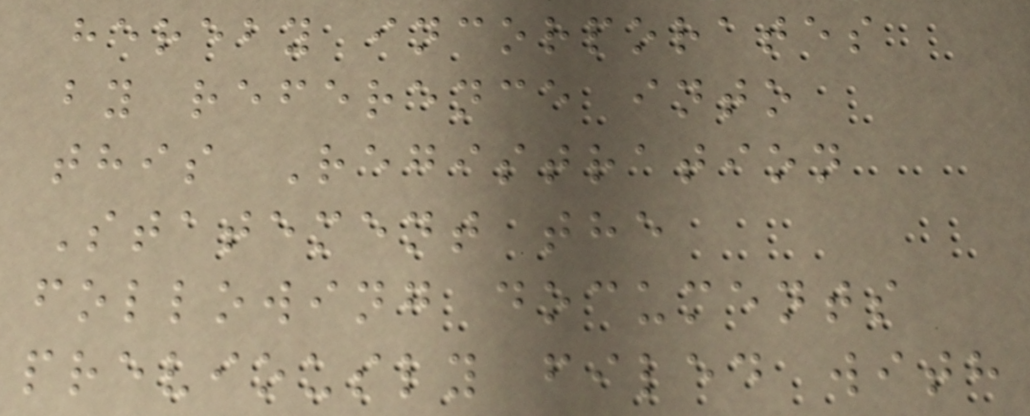hereby incorporates
by reference into
this Registration
Statement the
following documents
previously filed with
